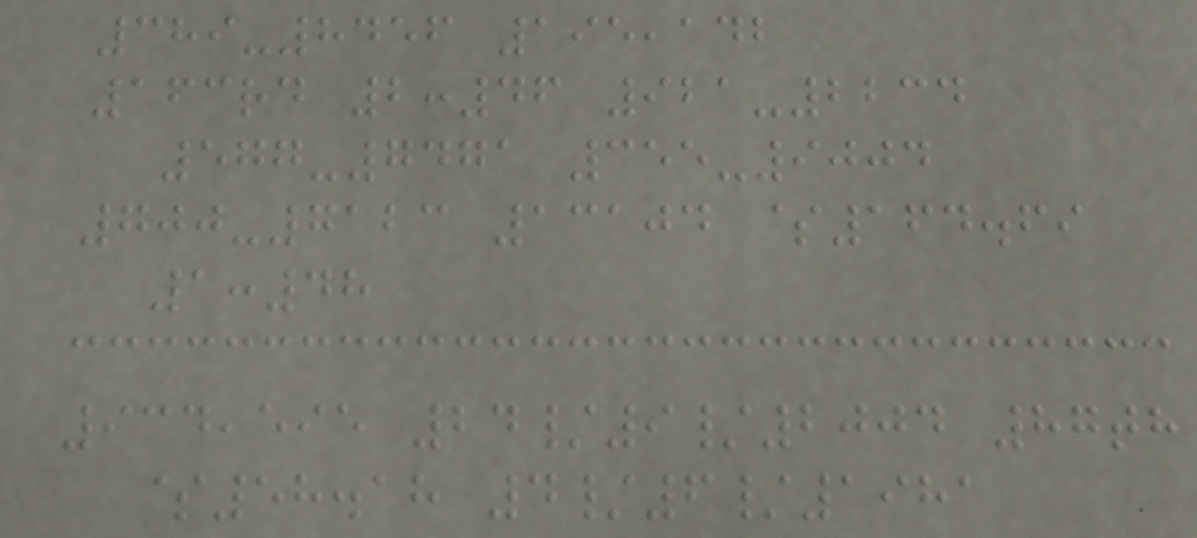389-8456 195,142
163rd 2:46 921-2234
577-7471 355-9004
700-7123 13104 $164.69
1:48
934,595 24/9/2004 87th
$58.18 4/6/1981
